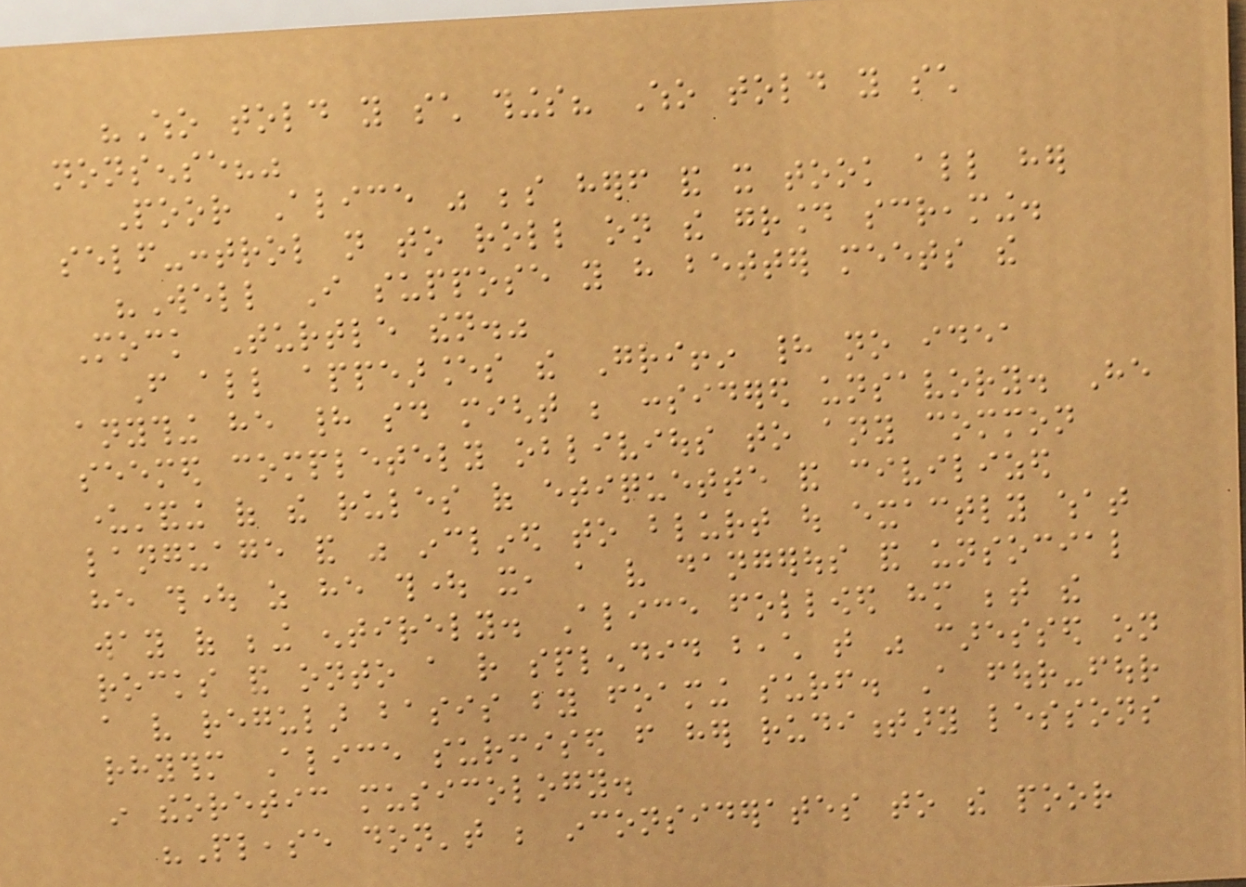"Who told you such things? Who told you such
nonsense?"
Poor Alice was beside herself and it took all her
self-control not to roll on the ground screaming.
"Well I suppose you have better meets the
Mock Turtle then."
From all appearances the Griffin had no idea
anything he had said might be considered unsavory. He
seemed completely oblivious to any common
understanding of the rules of etiquette and civilized
language and was inclined to blurt out exactly what
he thought as he thought it, a very dangerous and unsocial
way of being entirely. Alice followed him between the
rocks and onto a rather splendid beach that was caressed on
a very regular basis by foaming surf. A four-four
rhythm Alice surmised from her rudimentary lessons
in theoretic musicology.
"Please don't be inconsiderates to the poor
